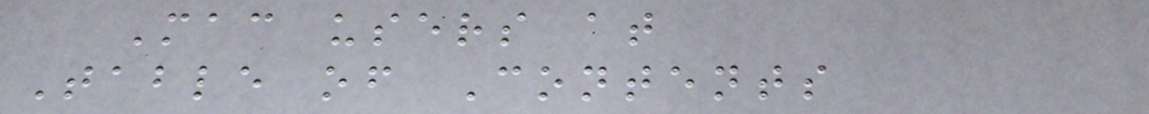Mac users at
Table of Contents
